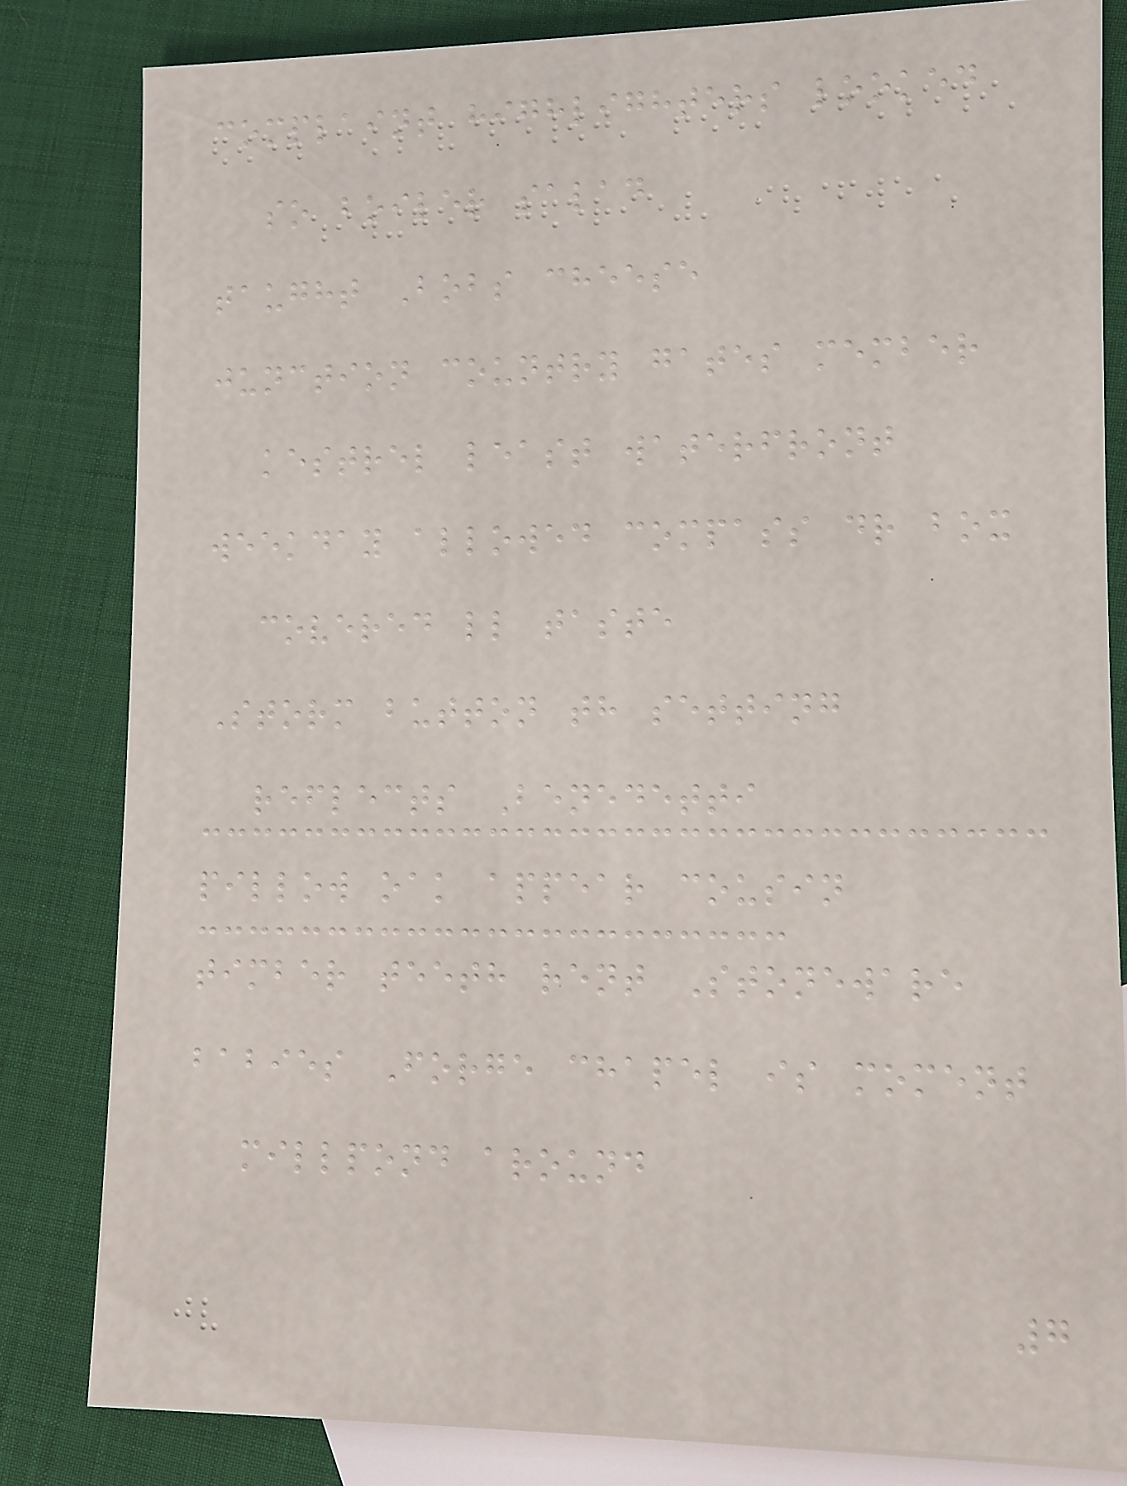complaint highlighters looked
so boiler salad
taught Bobs cheese
junction country gates member
kestrel least waterfront
weekday allowed compass dr box
covered ll taste
Storm button th setting
reflects Benedetti
pillow oak appear cousin
timber teeth rent Stoneware
babies Forge chapel is moment
millpond around
7
